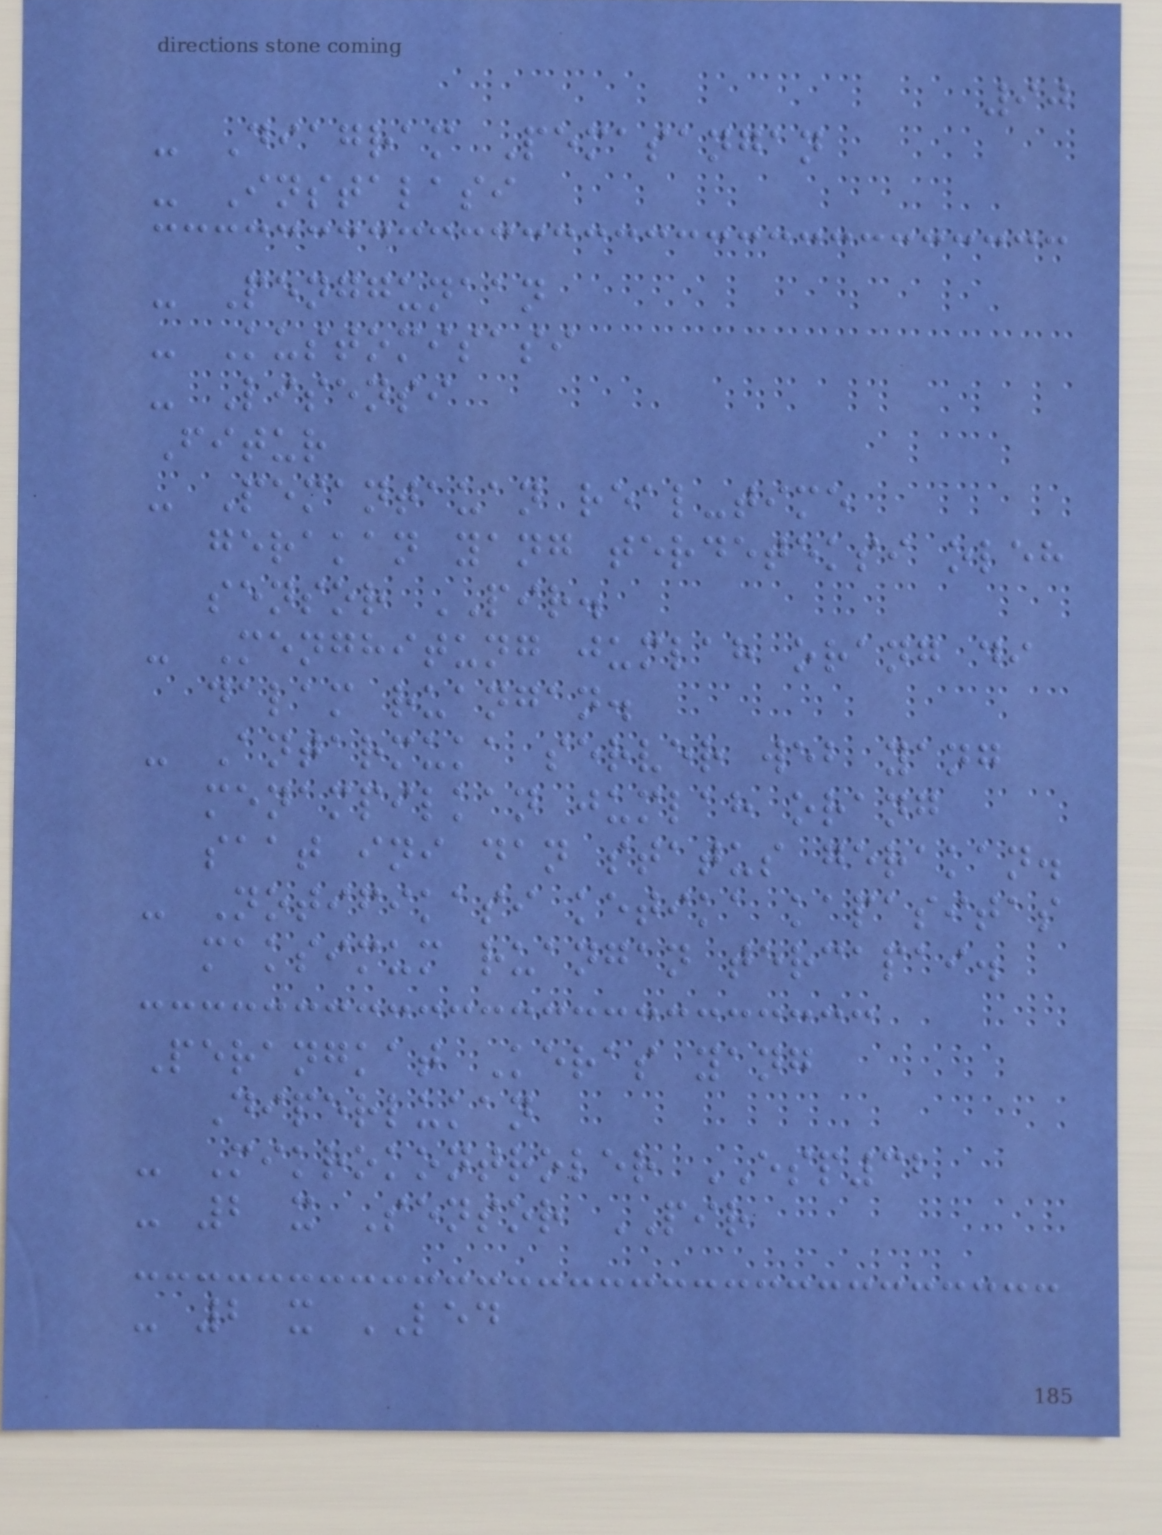90
- Diagram Pemasangan
- Instalasi
- Penggunaan
- Kustomisasi
- Lisensi
Fitur
- Pemantauan real-time
gerakan yang terdeteksi oleh
sensor PIR.
- Menghitung jumlah orang di
dalam ruangan.
- Antarmuka server web yang
menampilkan jumlah orang
saat ini dan status gerakan.
- Notifikasi ketika kapasitas
maksimum ruangan tercapai.
Perangkat Keras yang
Diperlukan
- Mikrokontroler ESP32
- 2 x Sensor PIR
- 2 x LED
